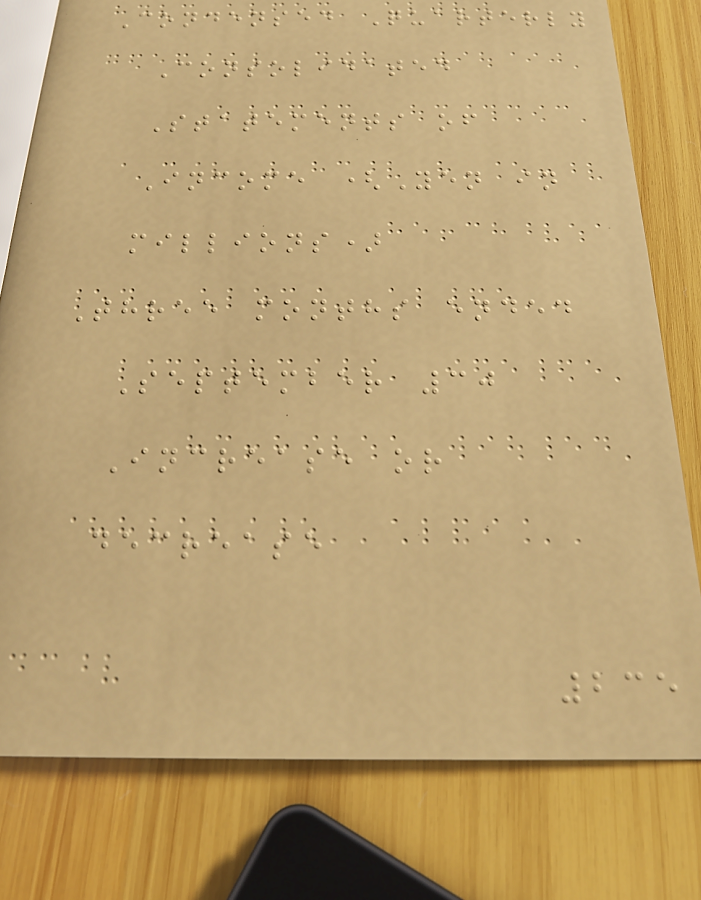Condensed Quarterly
Consolidated
Statements of
Income (Yen in
millions)
Three months ended
September 30
Increase or
decrease
235
